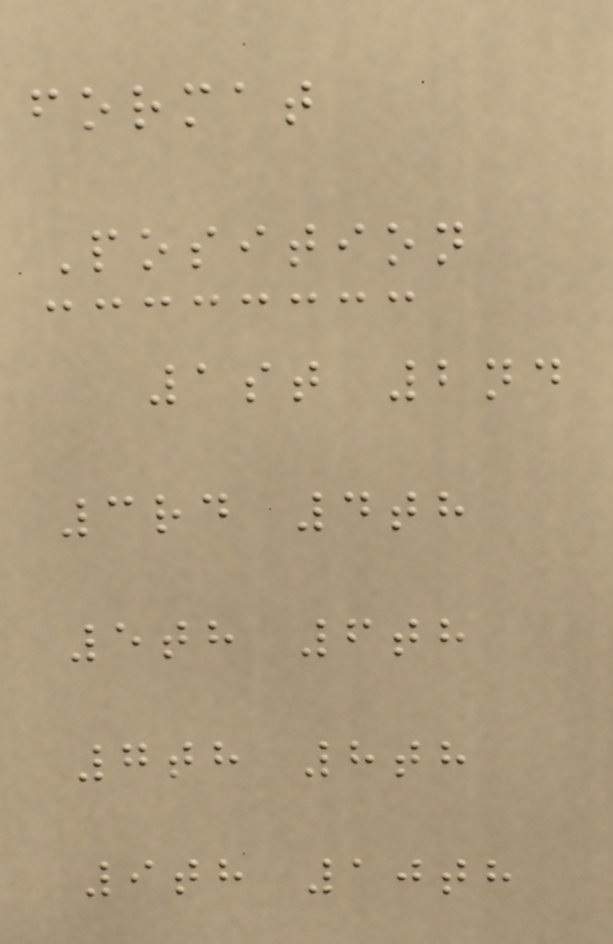format
Position
1st 2nd
3rd 4th
5th 6th
7th 8th
9th 10th
